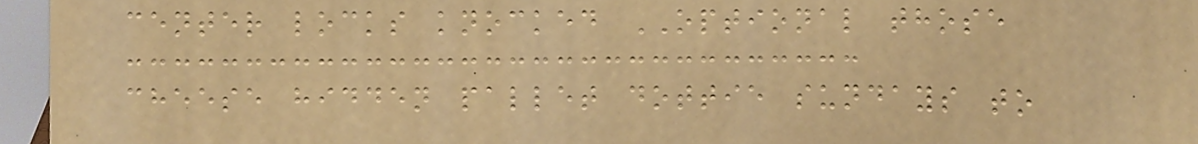center locks knocked OPTIONAL those
cheese hidden pallet dottie sundays to
